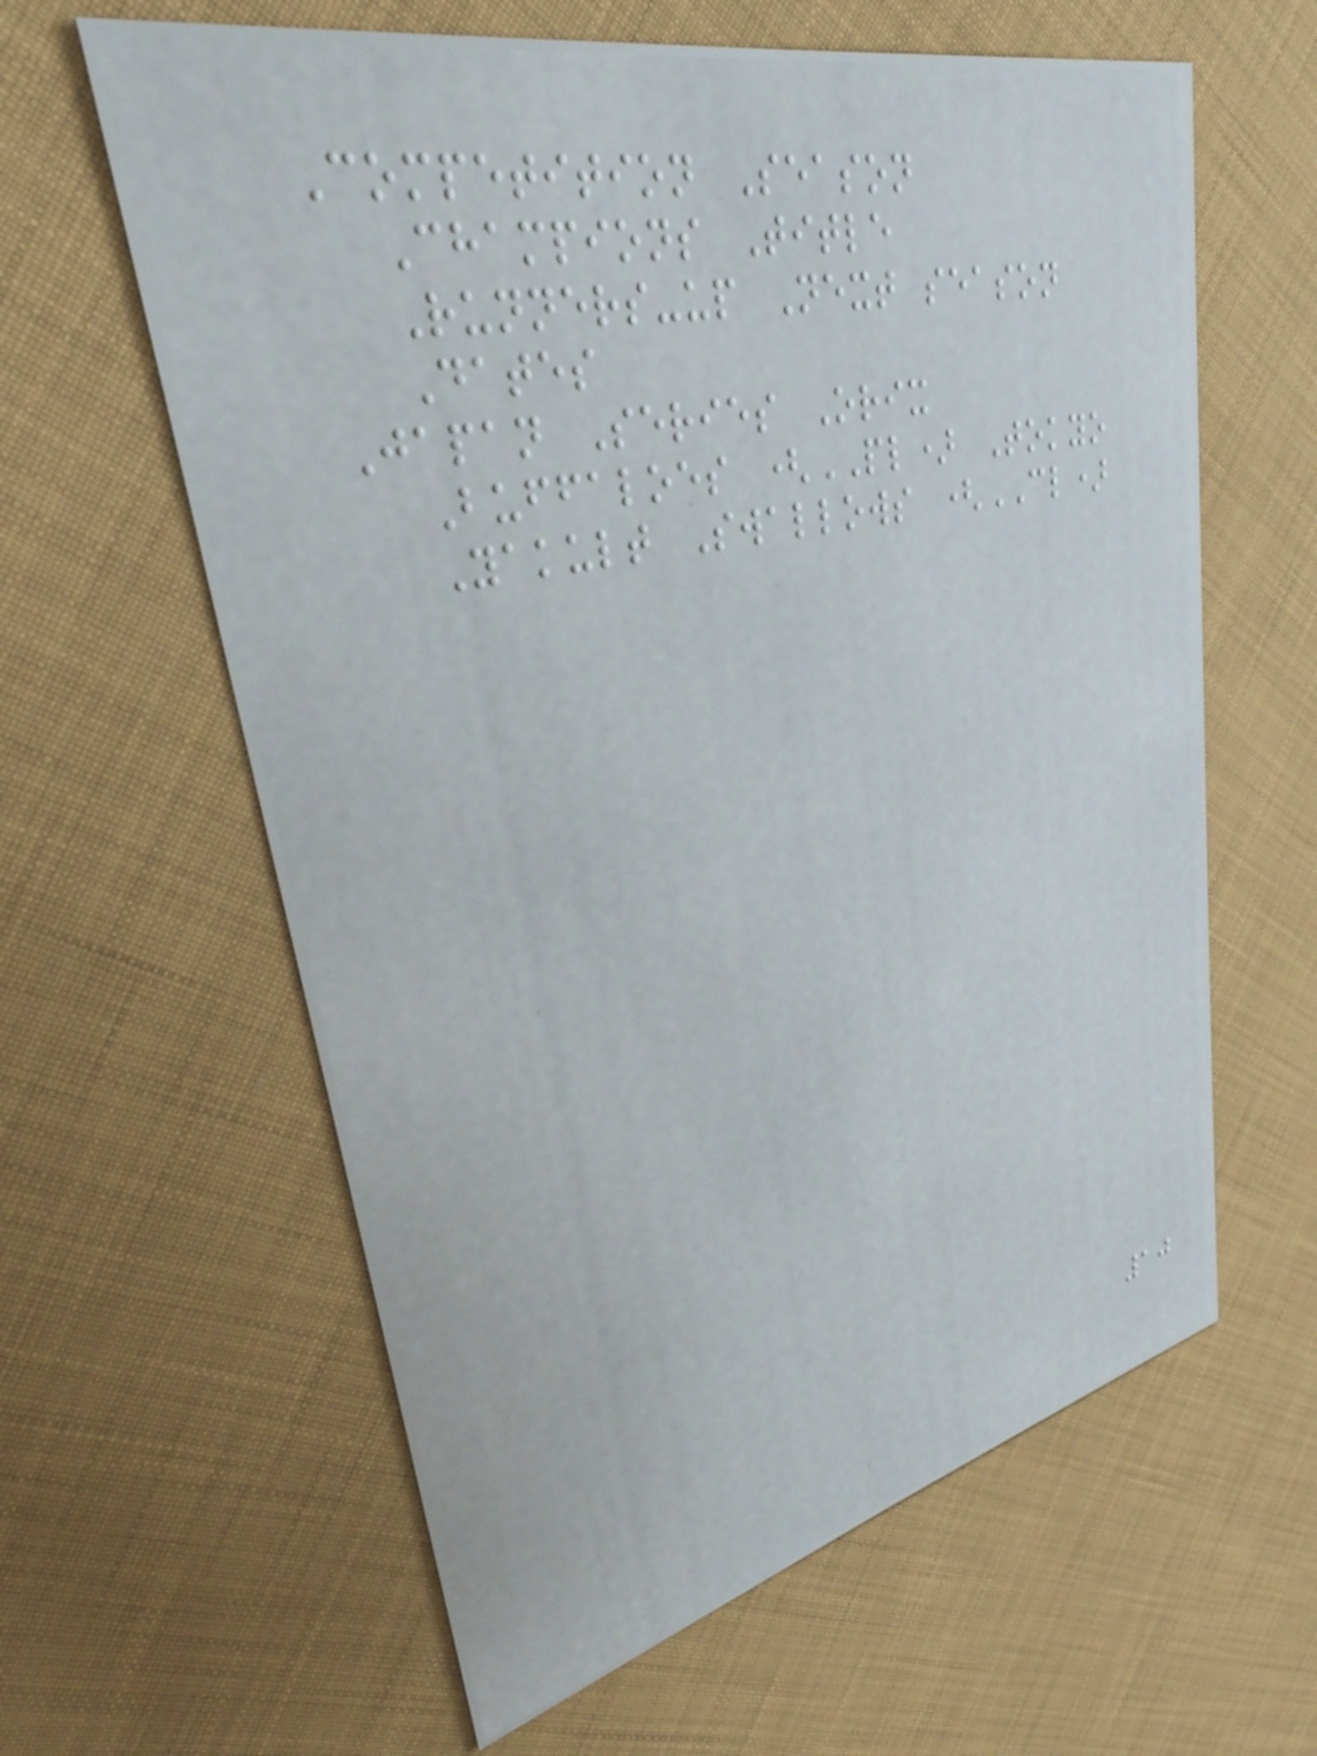Competition Season
Champions Title
Runners-up Next season
Dates
Japan Series Orix
Buffaloes (PL) Tokyo
Yakult Swallows (CL)
10
